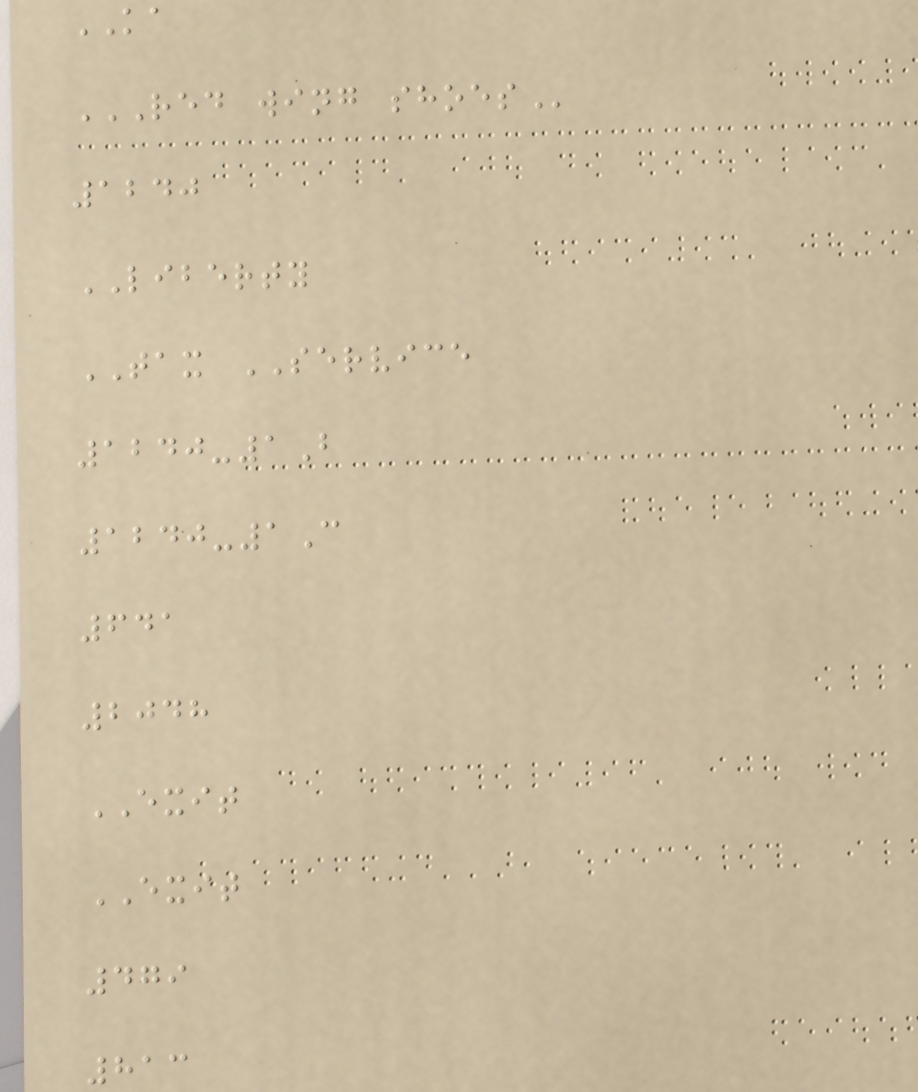KA
RED WING SHOES
1240
LIBERTY
TAX SERVICE
1240-1B
1240-1C
641
2048
EXIT
EXIT
479
813
